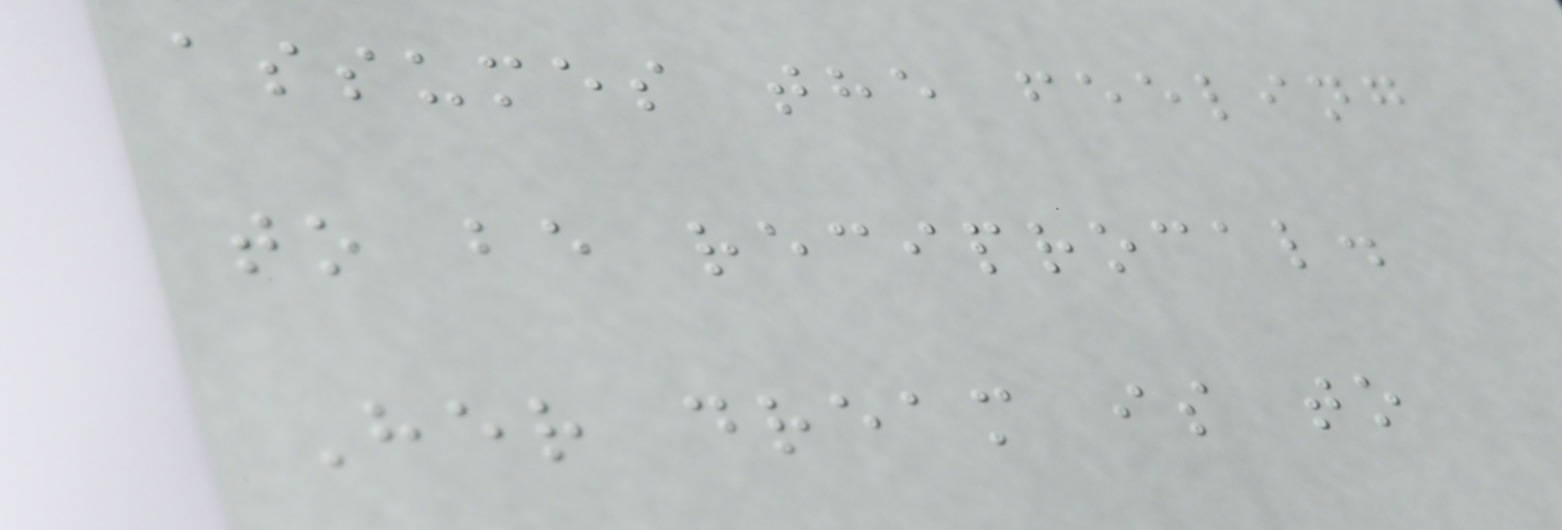assumes the feeling
to be reciprocal.
Her dream is to
